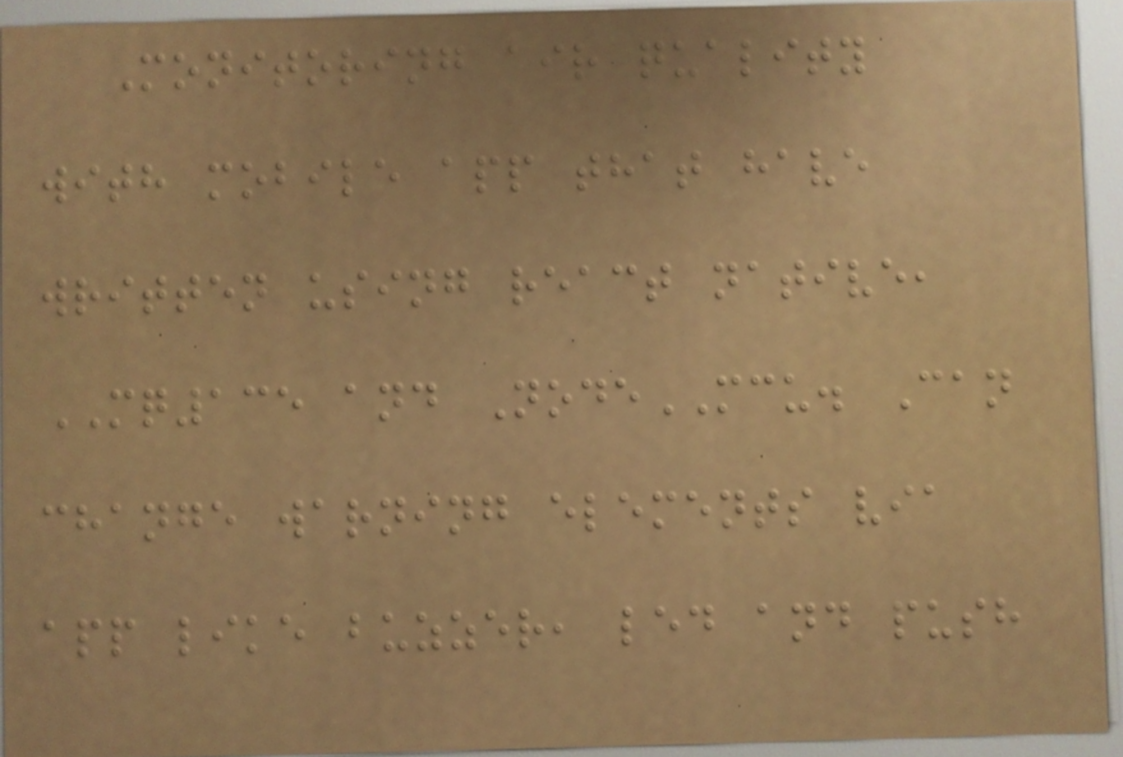Monitoring air quality
with mobile app that have
written using react native,
MQ135 and NodeMCU. Can
change warning elements via
app like buzzer, led and push
